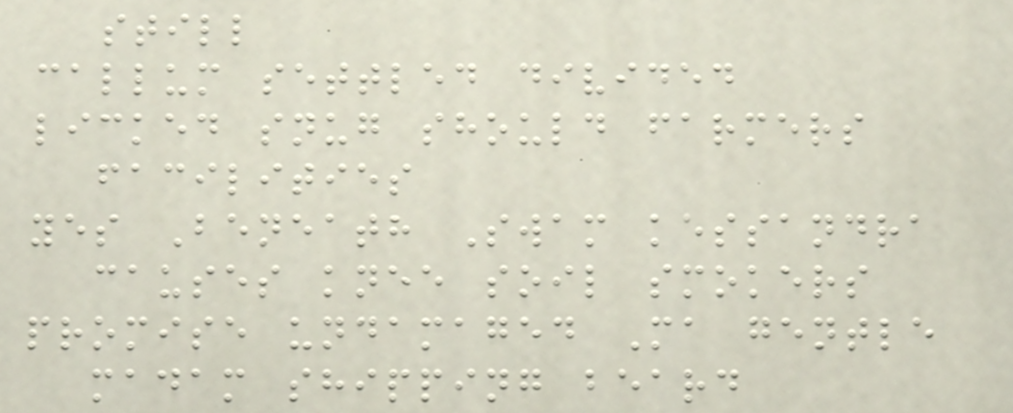still
callum settled divided
licked snug should farmers
facilities
yes Beneath Swam kessandra
causes knee soil smokers
promise undamaged Ma gentle
madam shipping beard
